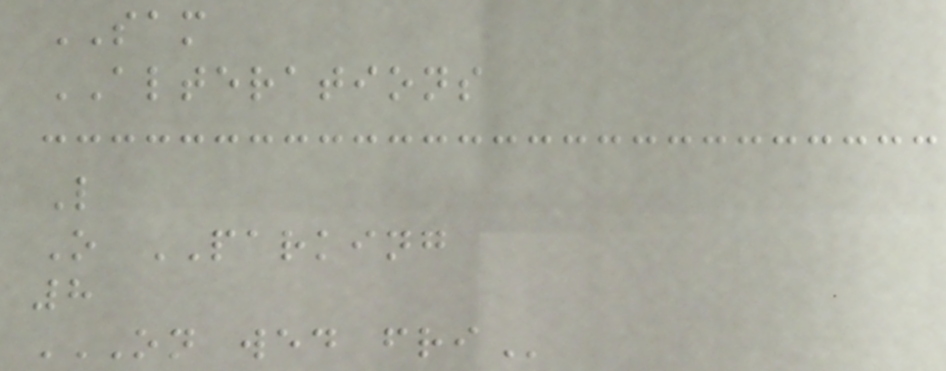SAM
ALTERATIONS
L
O PARKING
8
ON WED FRI
